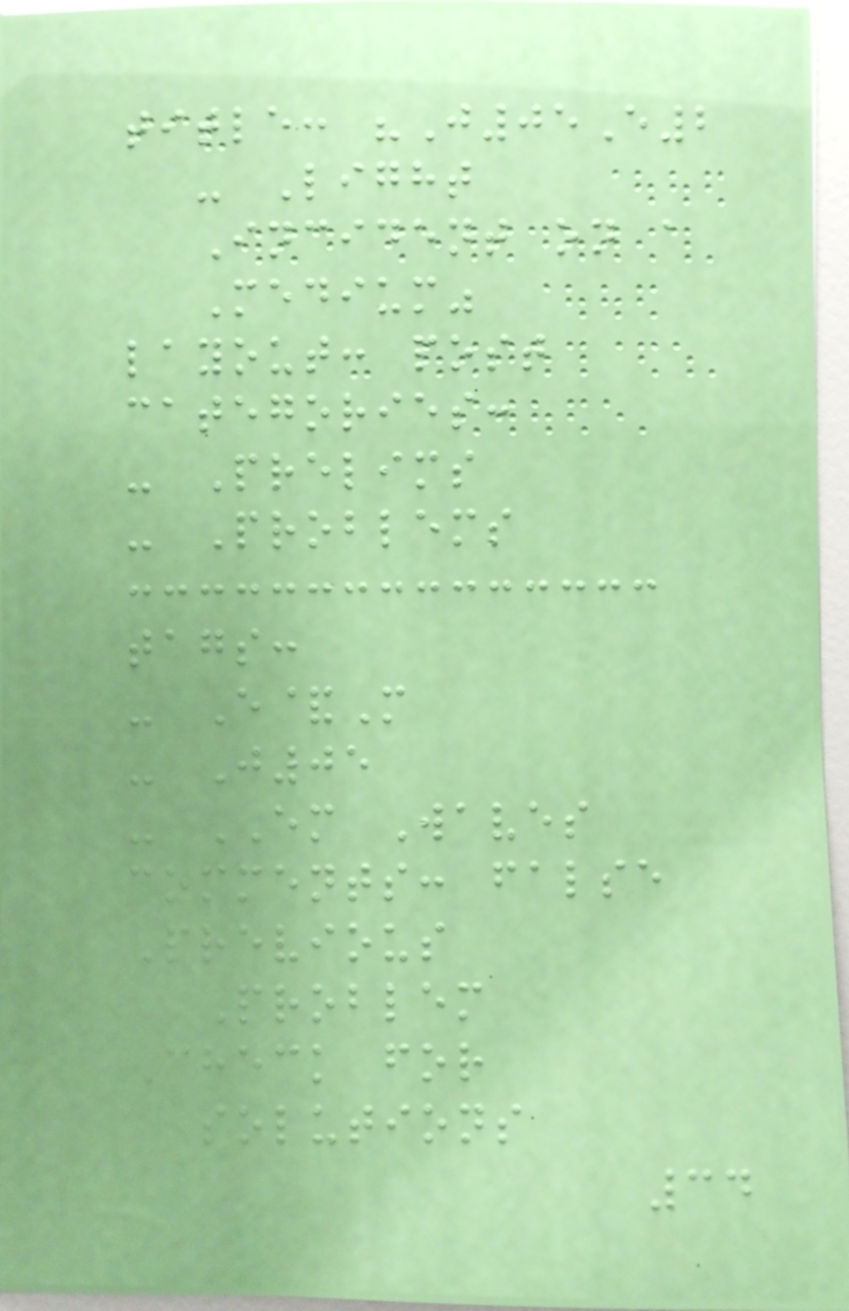title: "J05E2
- Light
Incident on a
Medium"
layout: post
categories:
- Prelims
- Problems
tags:
- E&M
- J05
- EM Waves
comments: false
Previous
Problem
Check for
solutions
34
